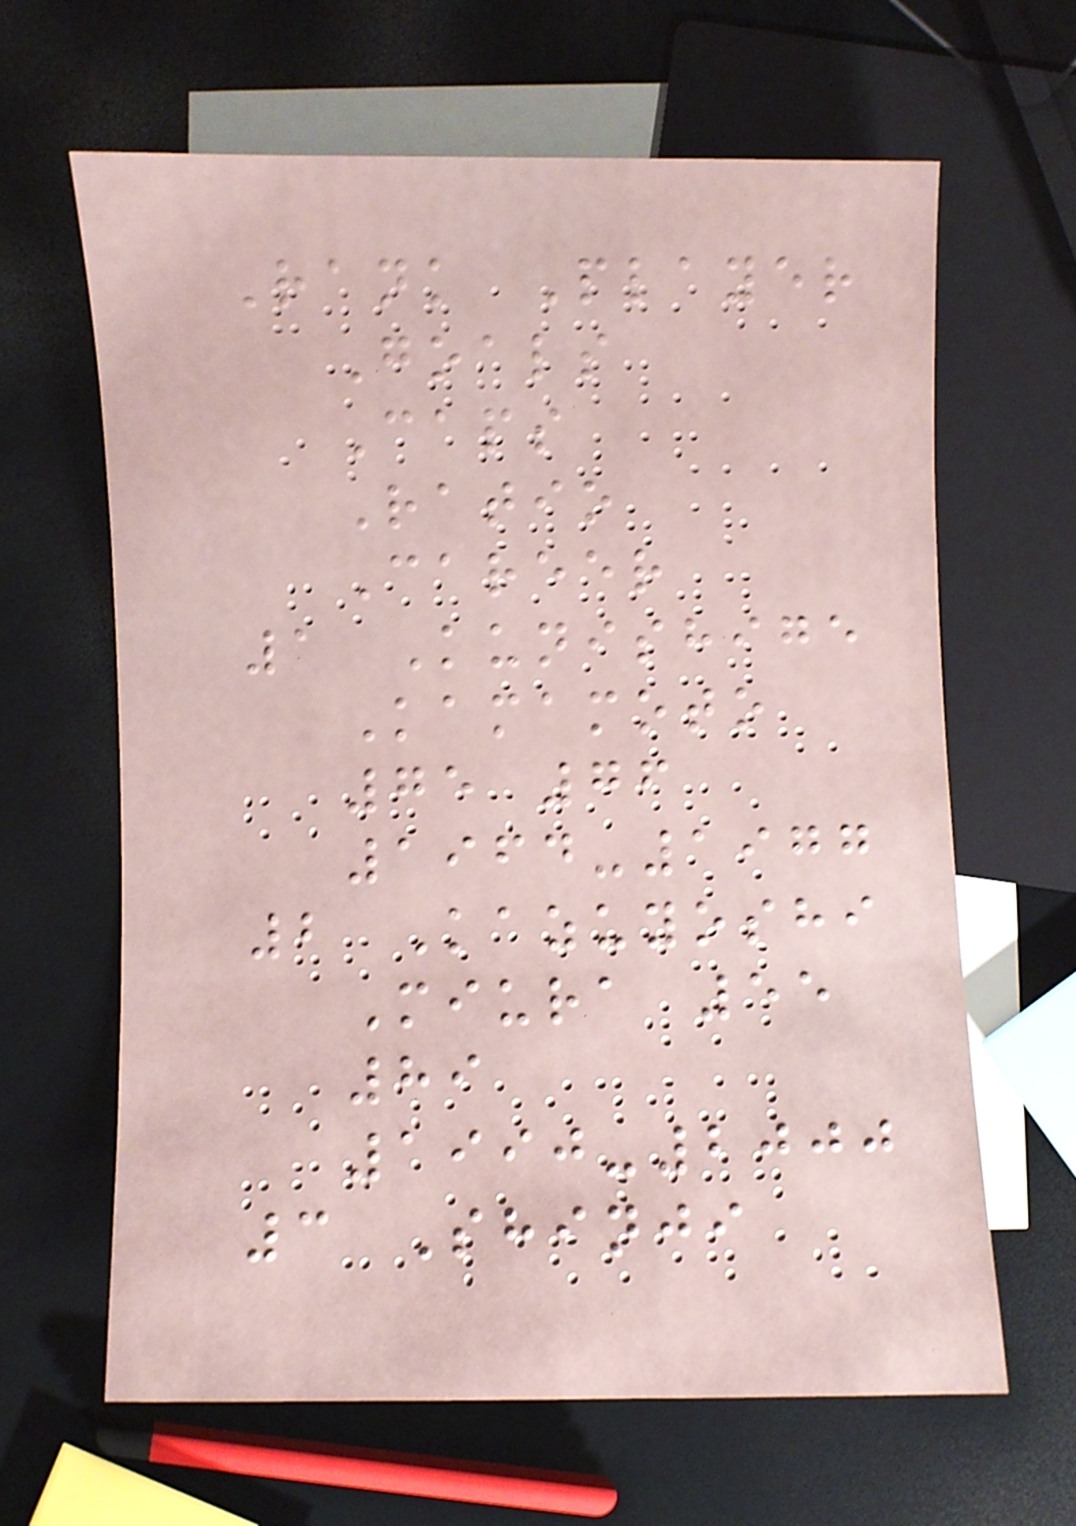Rank Player
Goals
Caps
Ratio
Career
1 Kunishige
Kamamoto
75 76
1964-1977
2 Kazuyoshi
Miura 55
89
1990-2000
3 Shinji
